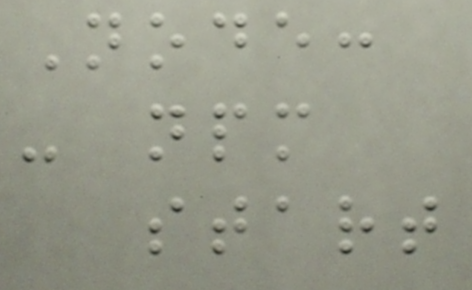Node:
- npm
start
